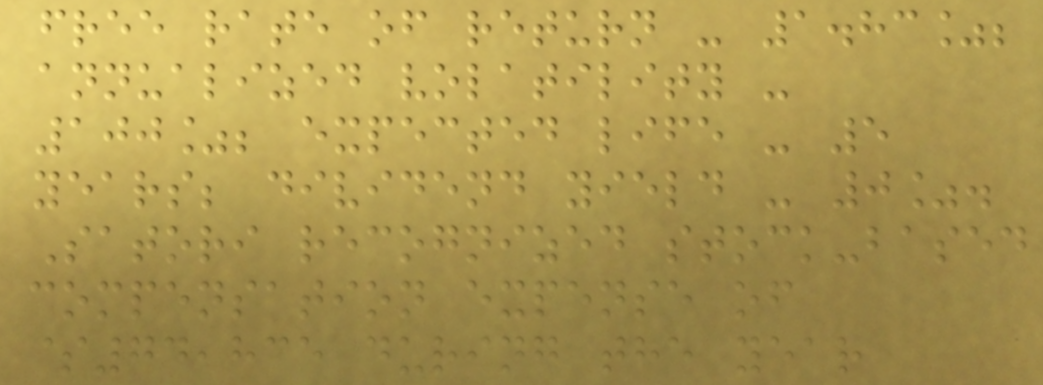free rate of return - 1.83%;
annualized volatility -
100%; expected life - 5
years; dividend yield - 0%.
Satori recognized stock-based
compensation expense of
$74,835 during the year
